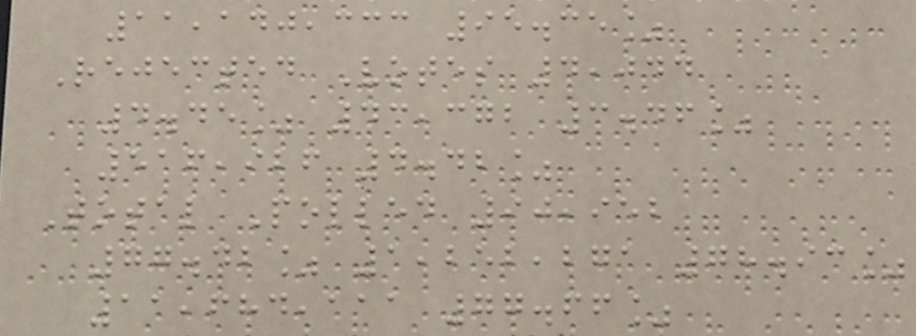11,140,333 95.35%
Rejected Votes 4,044
4.45% 43,372 3.46%
516,926 4.42%
Total Polled 90,952
77.42% 1,252,271 78.93%
11,684,111 77.66%
